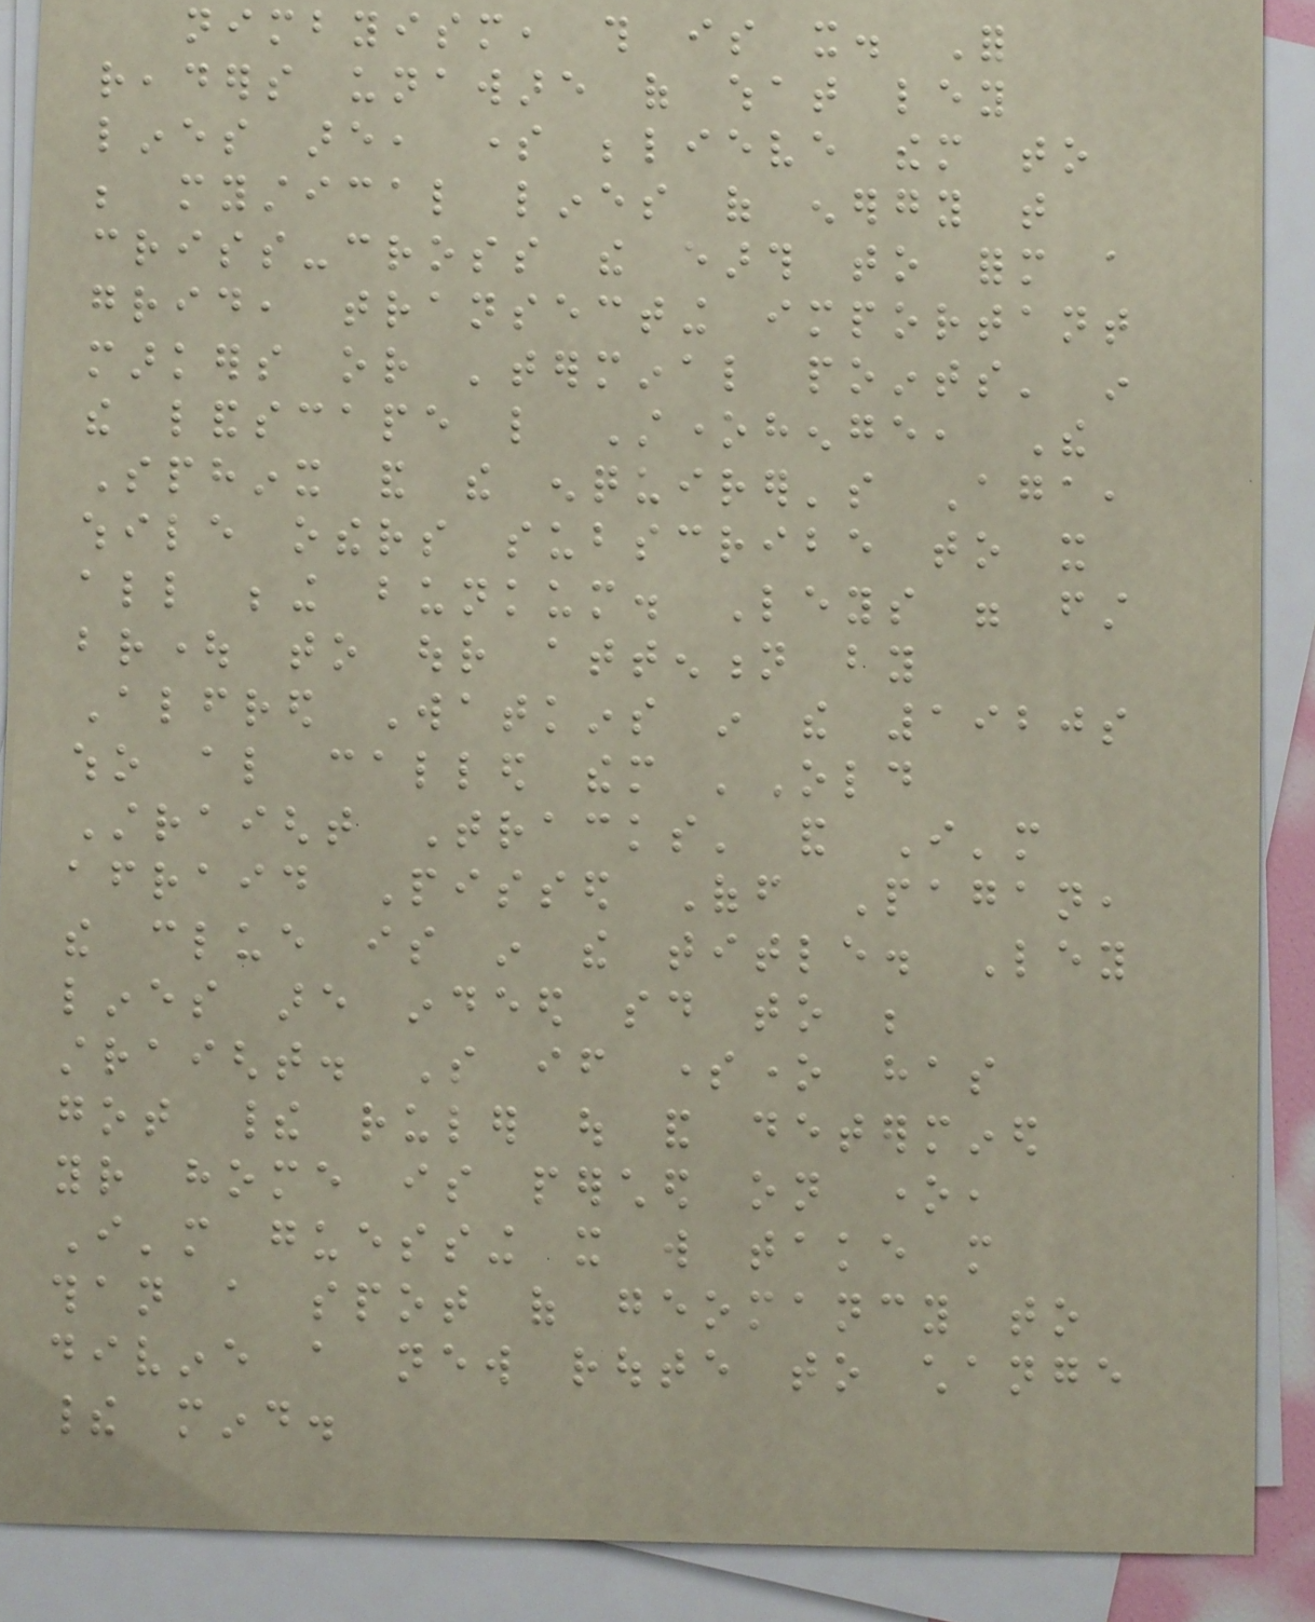nimbyism, this is it. For
readers unaware of what ley
lines are, some believe them to
be mystical lines of energy that
criss-cross the earth to form a
grid, transecting important
markers or 'terminal points' in
the landscape like Stonehenge, The
Sphinx and the enquirer's Aga,
while others subscribe to it
all being bunkum. Leys were first
brought to our attention by
Alfred Watkins in the 1920s
who also called them 'Old
Straight Tracks' and I'm
afraid Pissed Off Pagan,
the clue is in the title. Ley
lines are indeed said to be
straight. So if someone has
got their ruler out and determined
your home is perched on one,
I'm guessing it will take more
than a spot of geomancy to
divine a new route to change
their mind.
